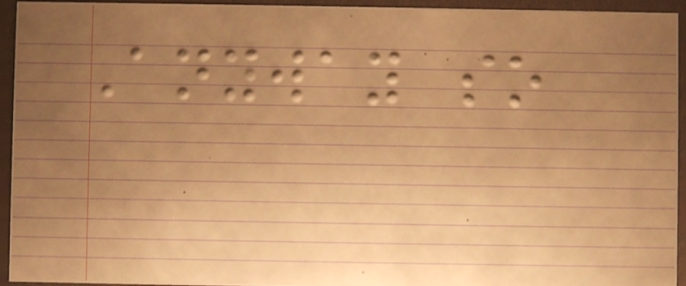Anyway so
